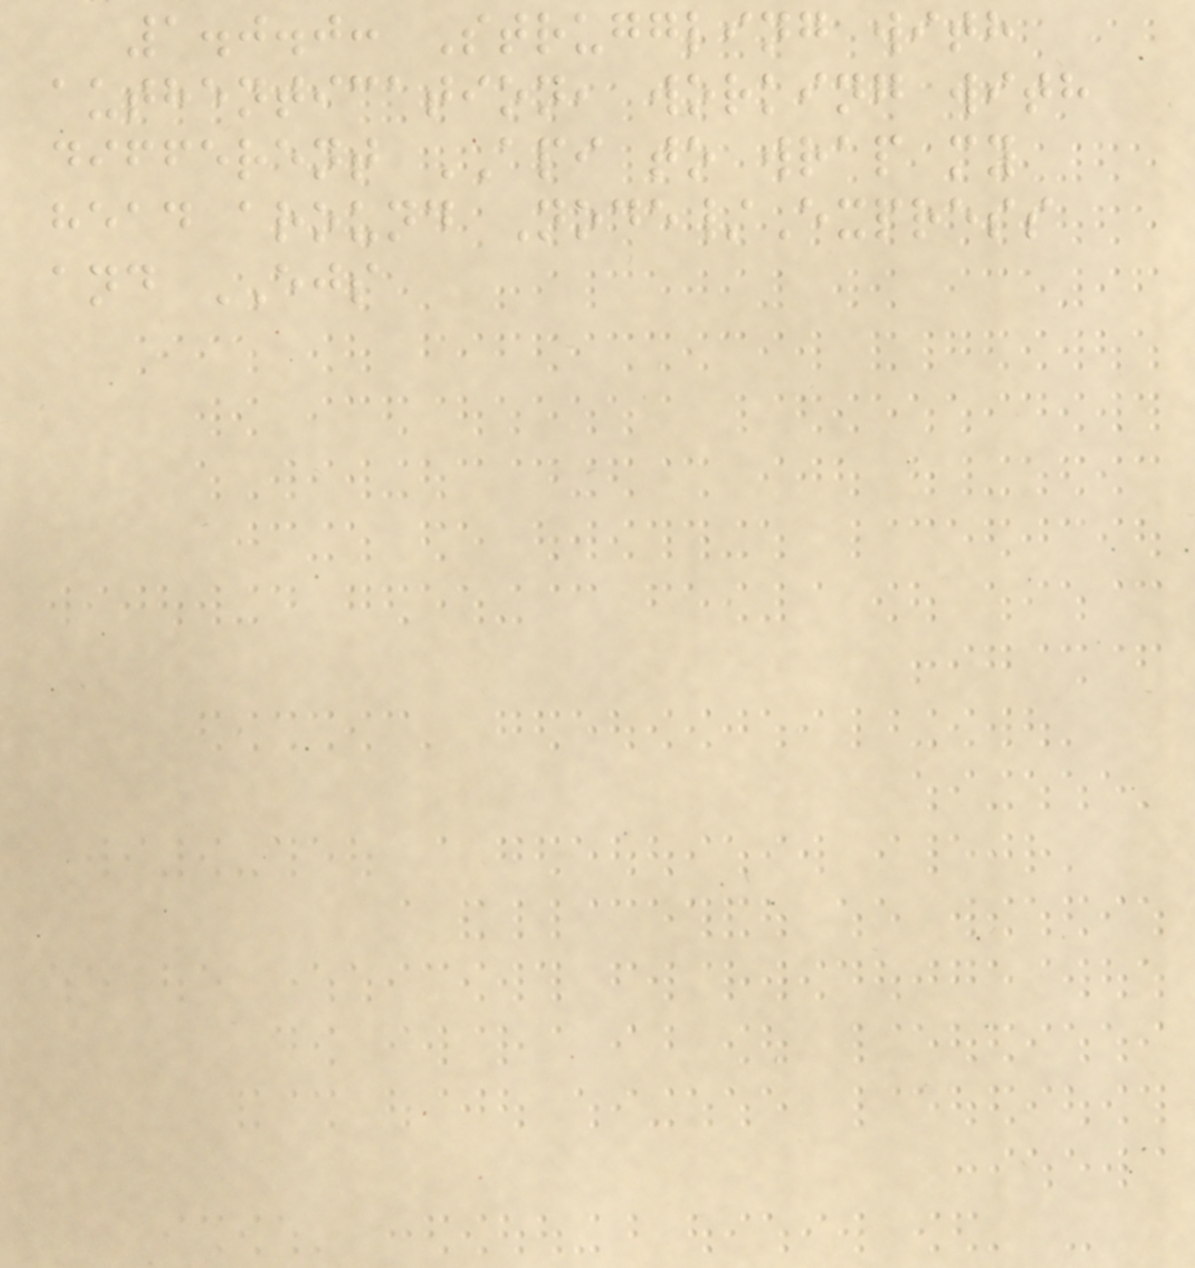1.0.0: Struggling with
authentication, working with
different API to wrap my
head around Node/Express
and EJS
